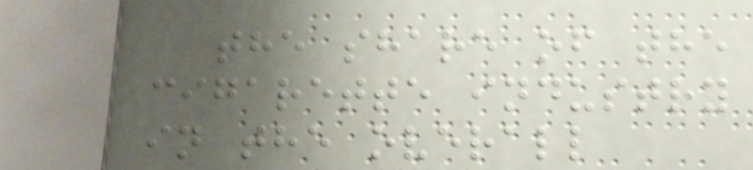the share of the
cigarette industry
in the overall
